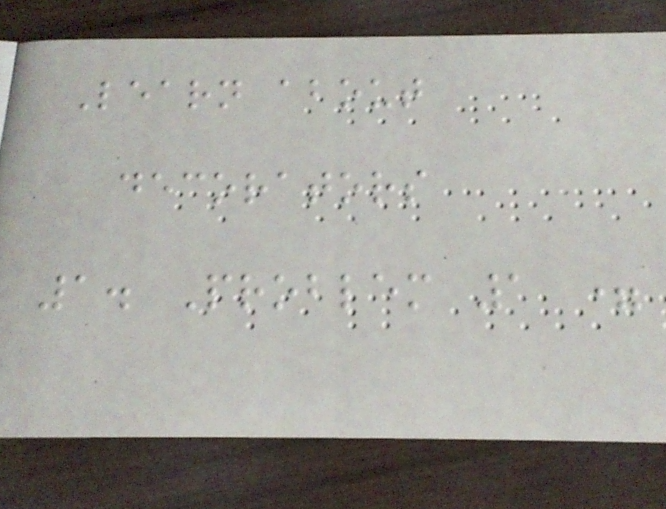Learn about
decorators
1. Problem 1 =
